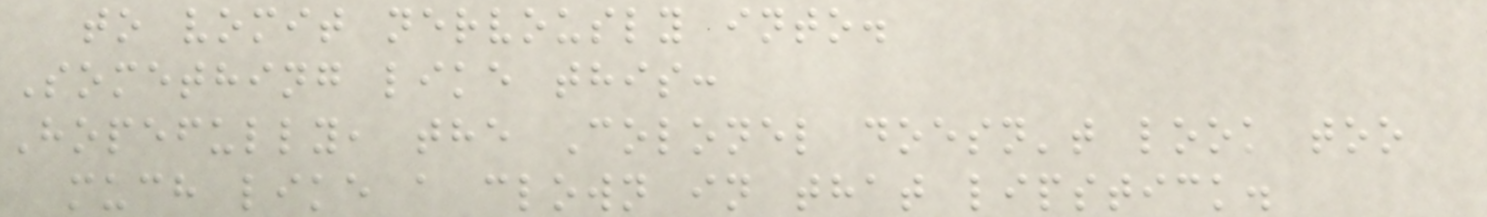to vomit nervously into.
Something like this:
Hopefully, the Colonel doesn't look too
much like a clown in that lipstick.
